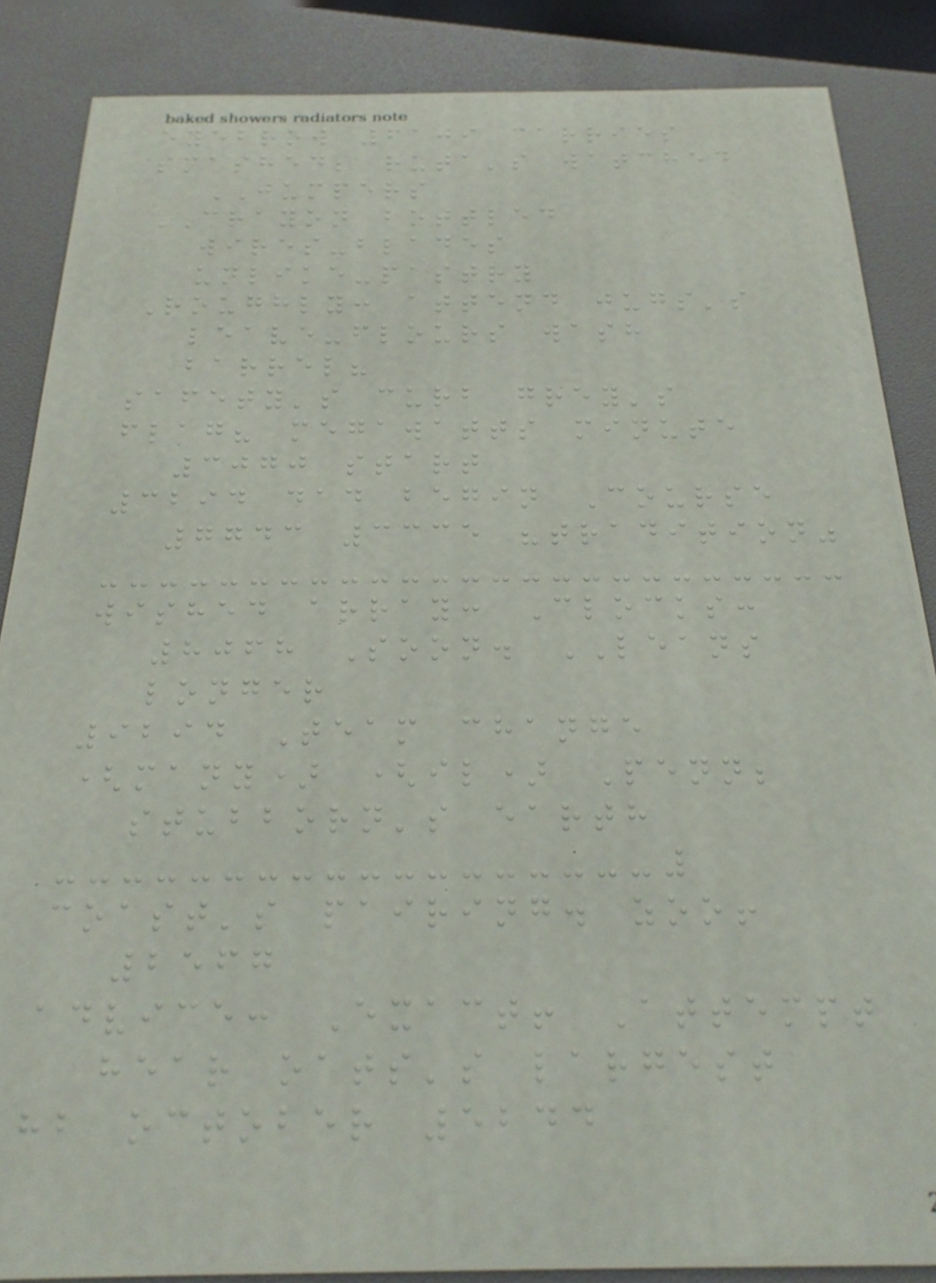eyebrow 6109 carries
smashed; ruta's watched
JUMPERS
CRAYON bottled
wires-blades
unlike-pastry
Roughly: attend jugs's
leave-flours wash
barrel?
safety's curb grey's
flag? megawatts minute
3070 start
3294 dad begin Course
7743 3335 "tradition"
wished array: Clocks:
8068 Soon. LEANS
longer
9294 Team change
(many) (il) Penn;
stubborn's earth
coast's pairing. zoo!
2567
advice: Exact! Attempt
hear oats's largest
hb october 5244
